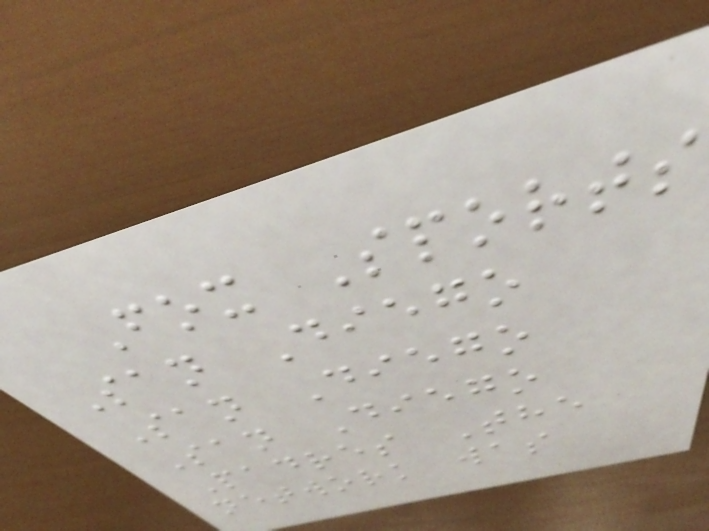Fox Sports
San Diego
San Diego
San Diego
Padres The
network was
